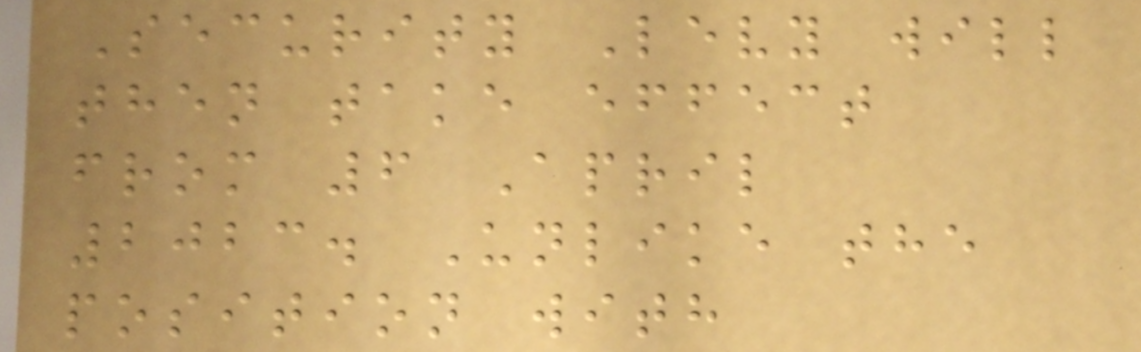Security Levy will
then take effect
from 6 April
2023. Unlike the
position with
